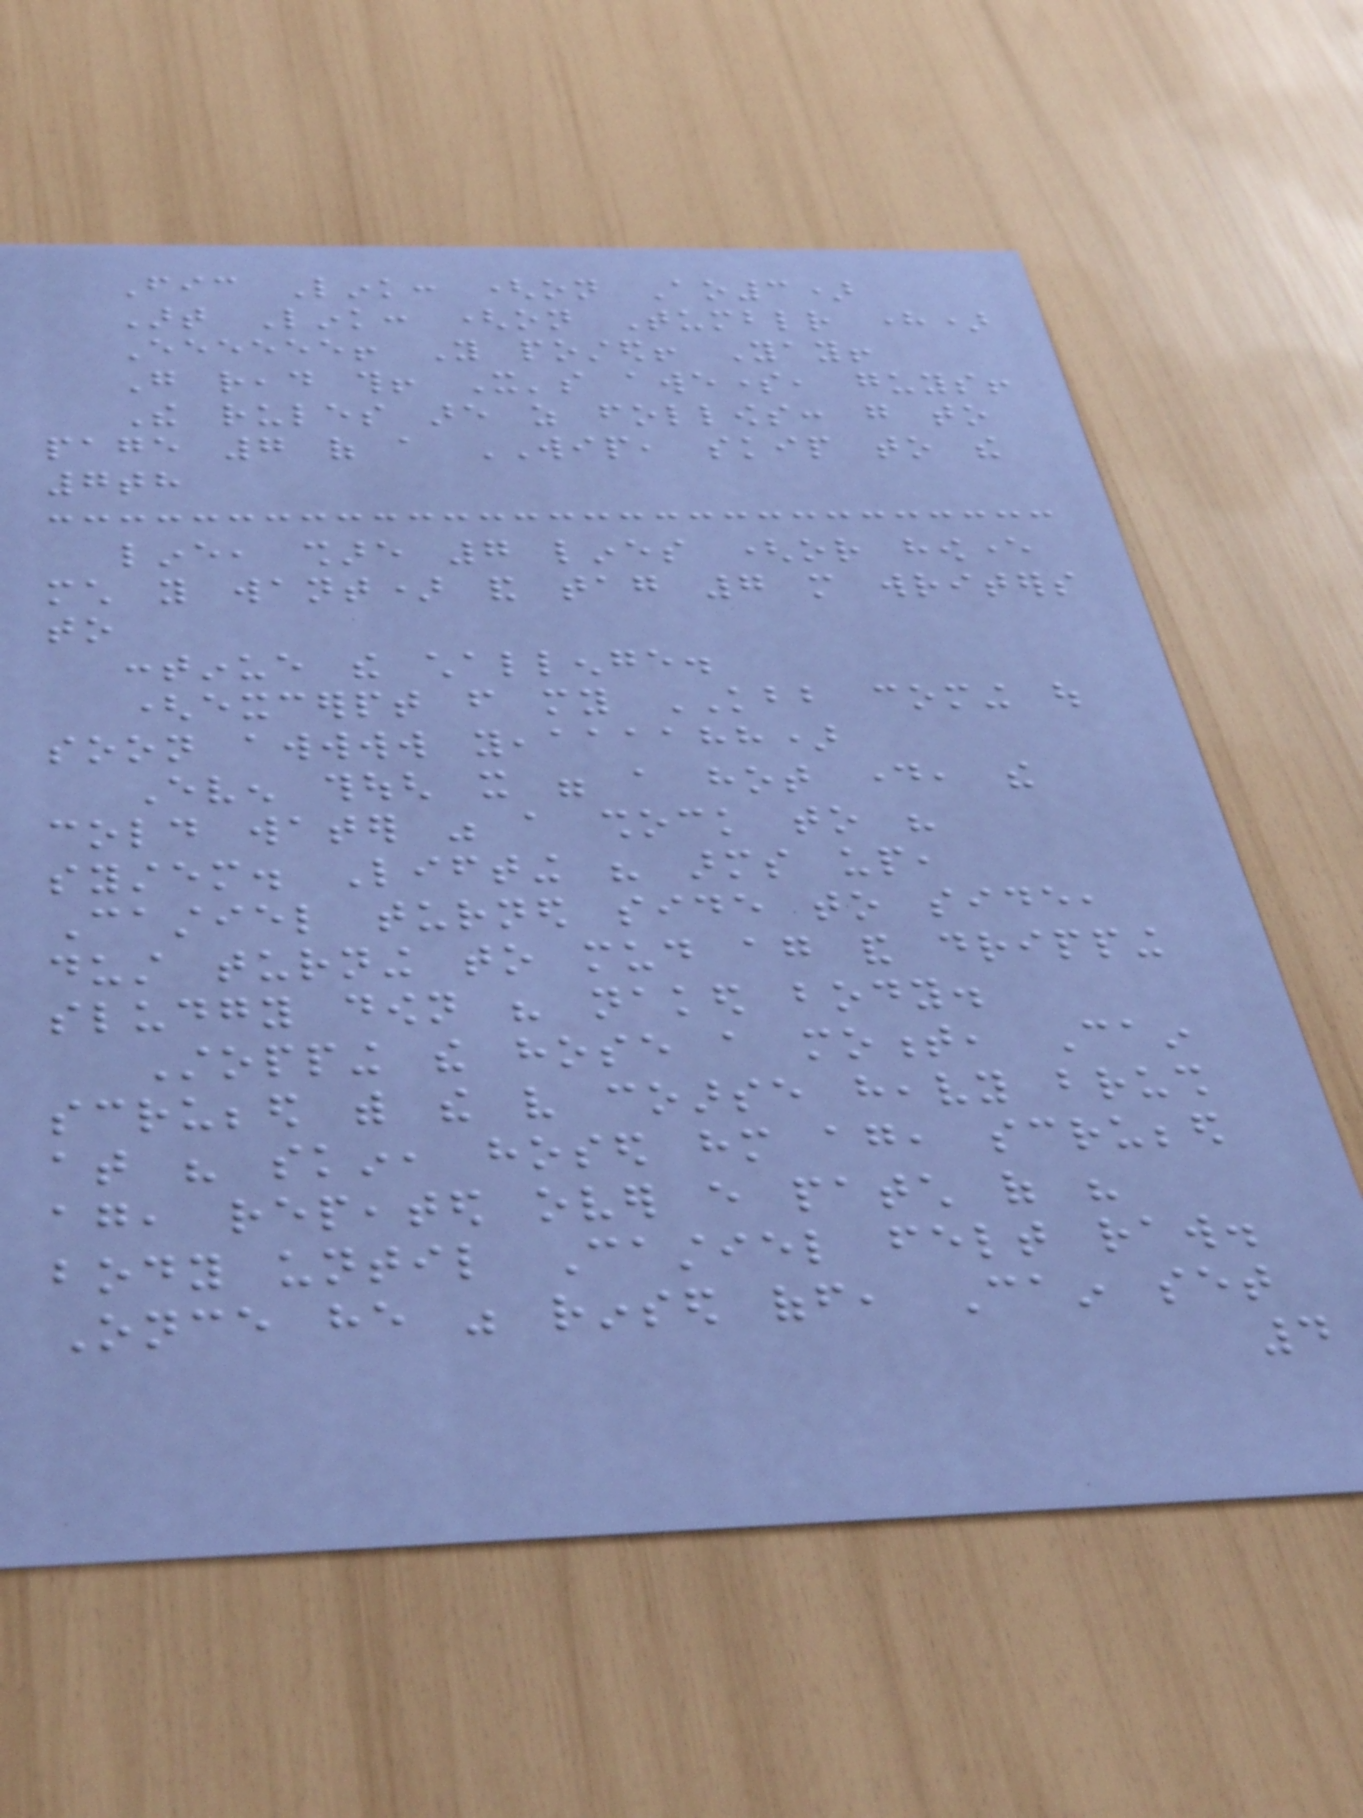Fic Link: (on Ao3)
Art Link: (on Tumblr here)
Eeeeee! You posted! Yay!
Go read this! It's awesome, guys!
The rules are as follows: go to
page 7 of a WIP, skip to the
7th
line, share 7 lines (or however
much you want) and tag 7 more writers
to
continue the challenge.
(excerpt from my KBB coming out
soon awwww yeaaaaahh)
Even though it were a hot day, the
cold water was a shock to his
system. Lifting his arms up,
Castiel turned side to side,
dust turning to mud again and dripping
sludgy down his naked body.
Stopping the hose a moment, Cain
scrubbed with the very coarse heavy brush
at his skin, hosed him again, scrubbed
again, repeated over every patch of his
body until Castiel felt raw.
Once he was rinsed off, Cain set
4
